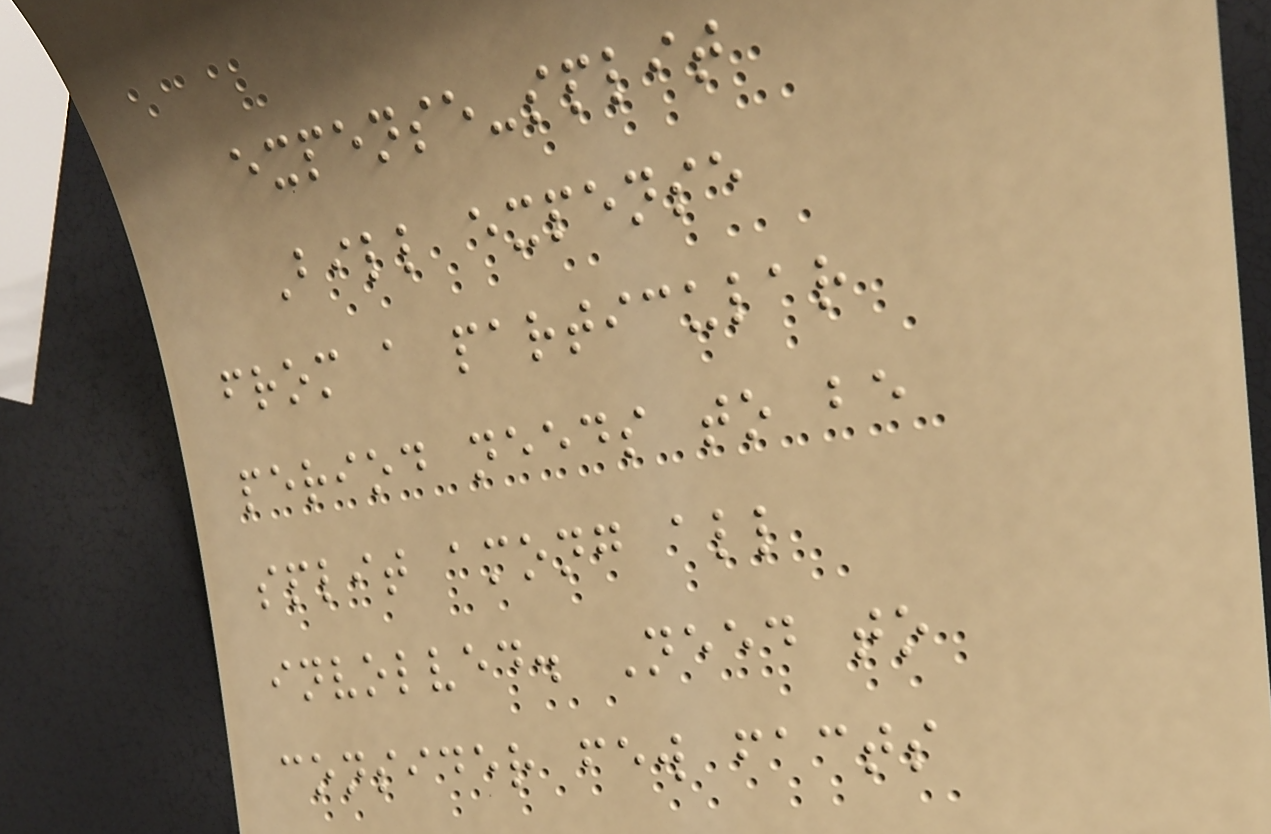expense-split
Bill expense
from a particular
period needs to be
split among all
involved. Need to
consider few facts
